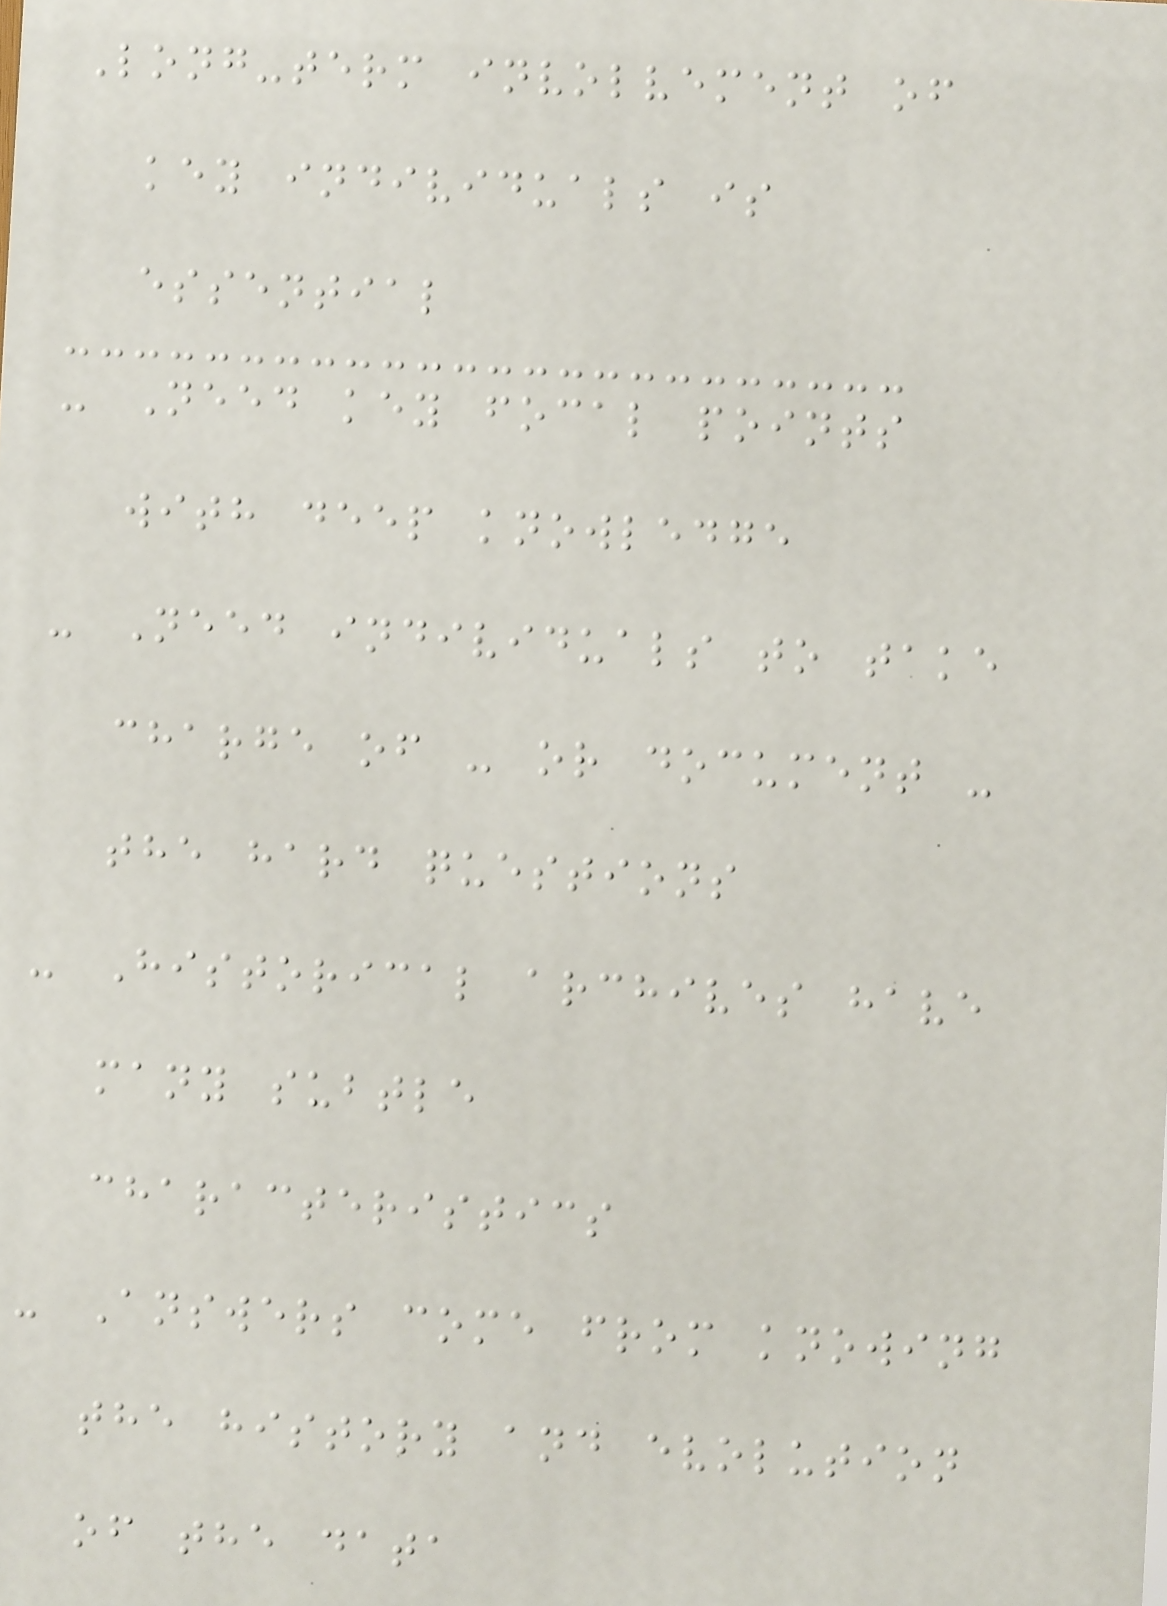Long-term involvement of
key individuals is
essential
- Need key focal points
with deep knowledge
- Need individuals to take
charge of - or document -
the hard questions
- Historical archives have
many subtle
characteristics
- Answers come from knowing
the history and evolution
of the data
